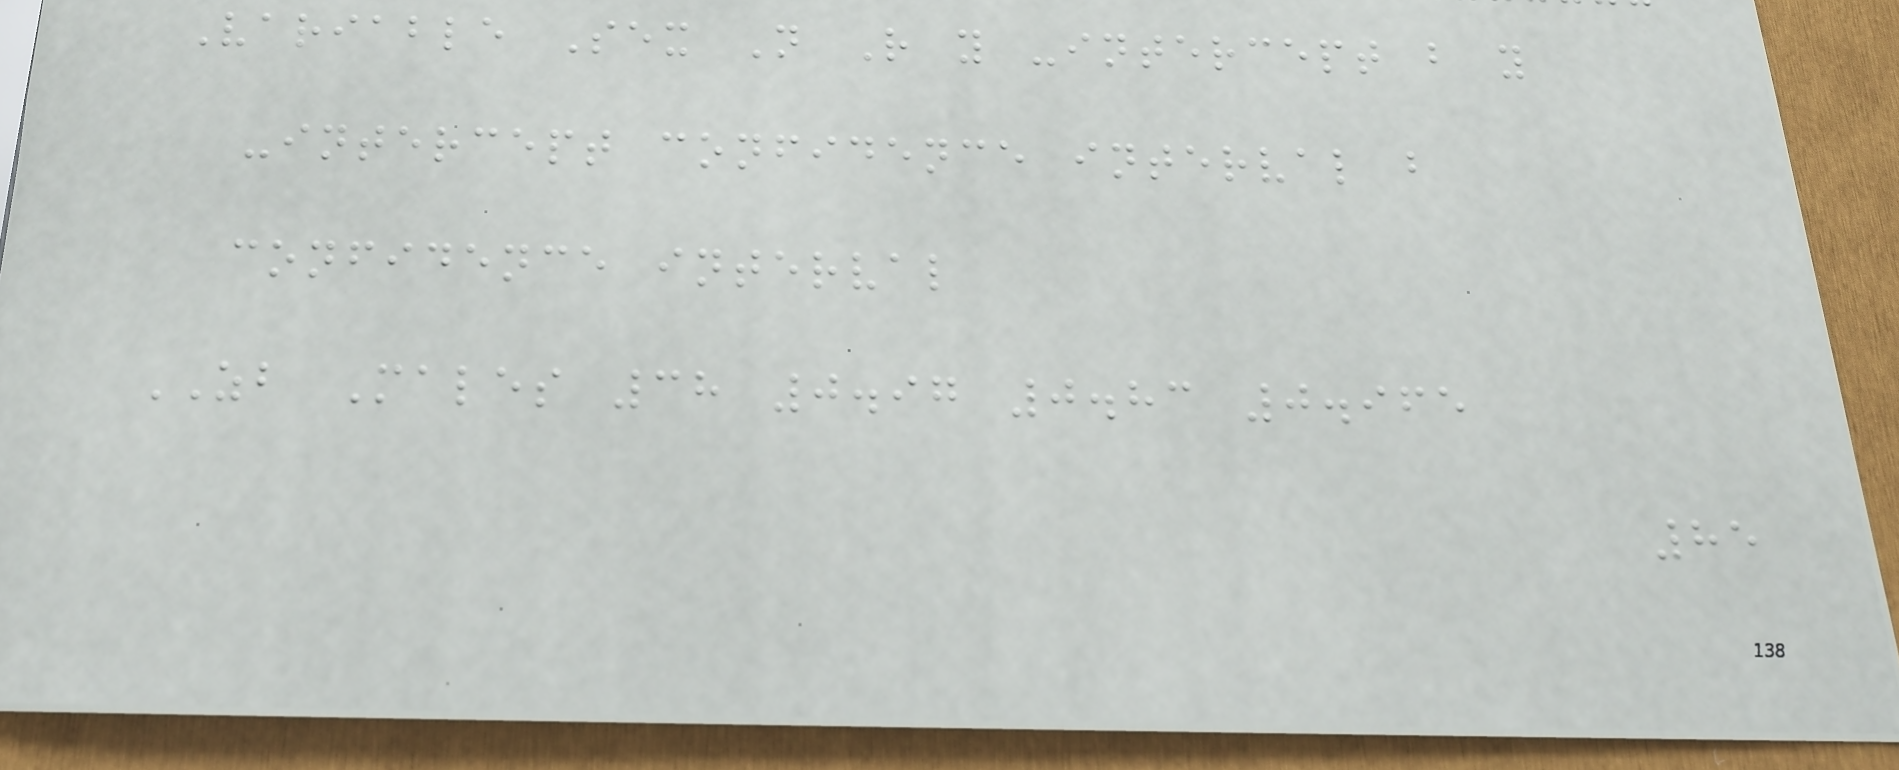Variable Sex N R y -intercept b y
-intercept confidence interval b
confidence interval
ZB Males 38 0.97 0.83 0.965
85
